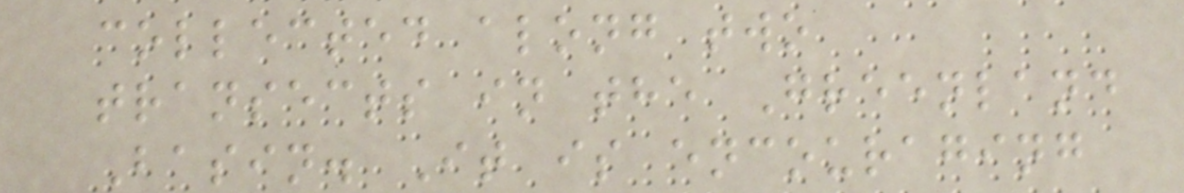collected along two
transects in the Greenland
Basin. It is encouraging
